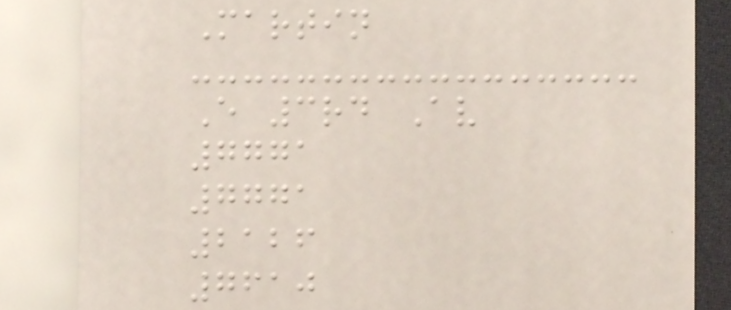Martin
E 3rd Av
7771
7771
2126
7610
